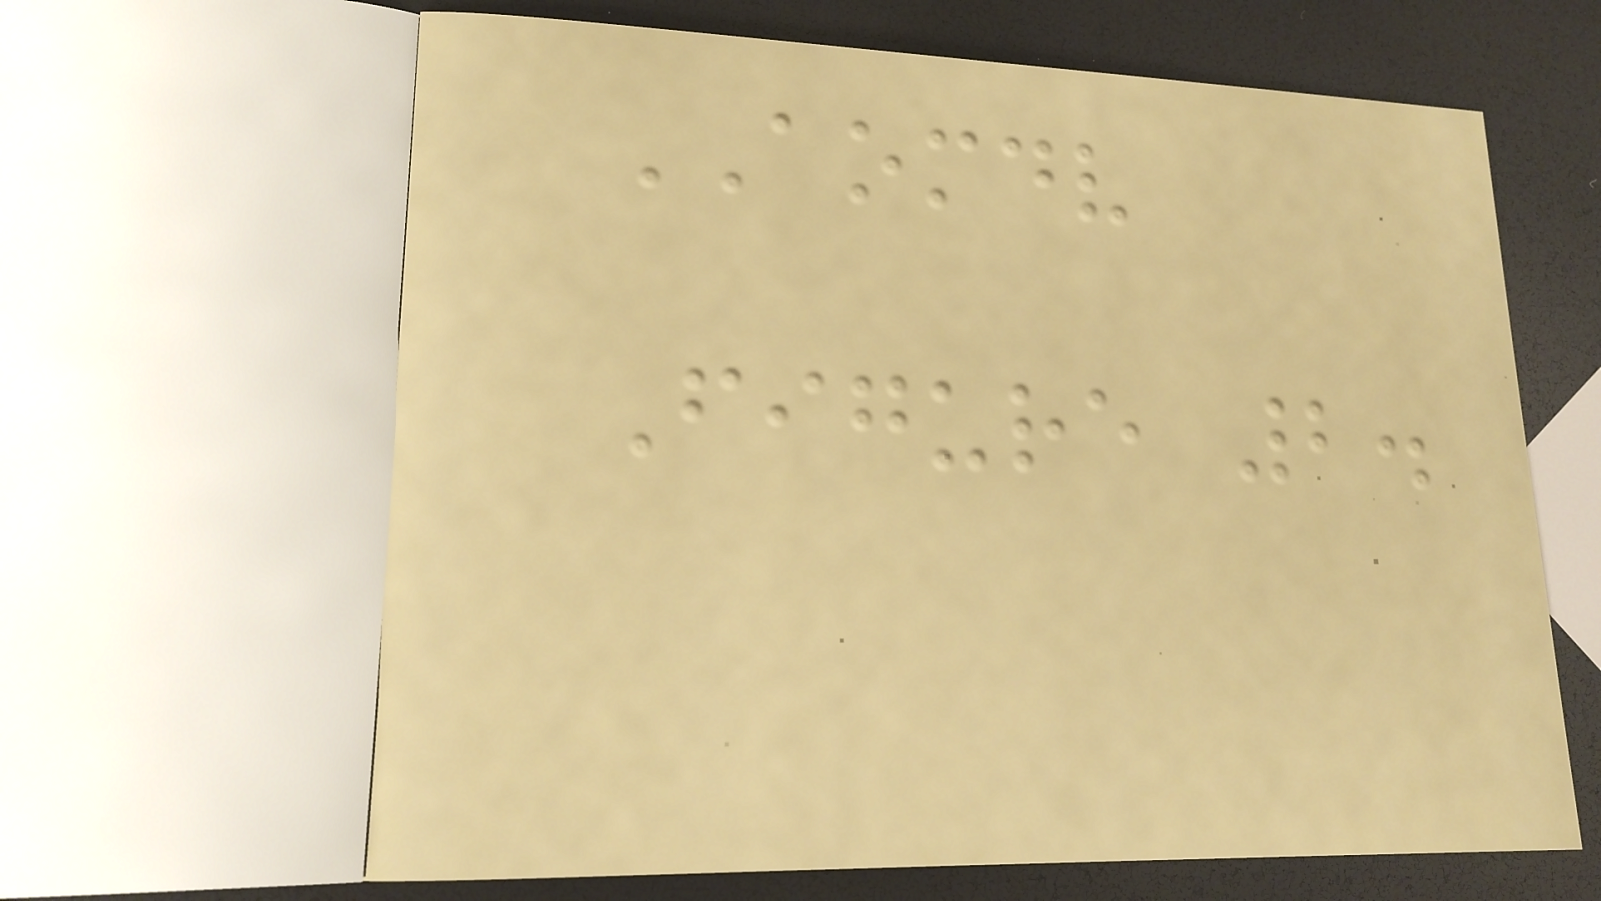AOMDV
Figure 2.
